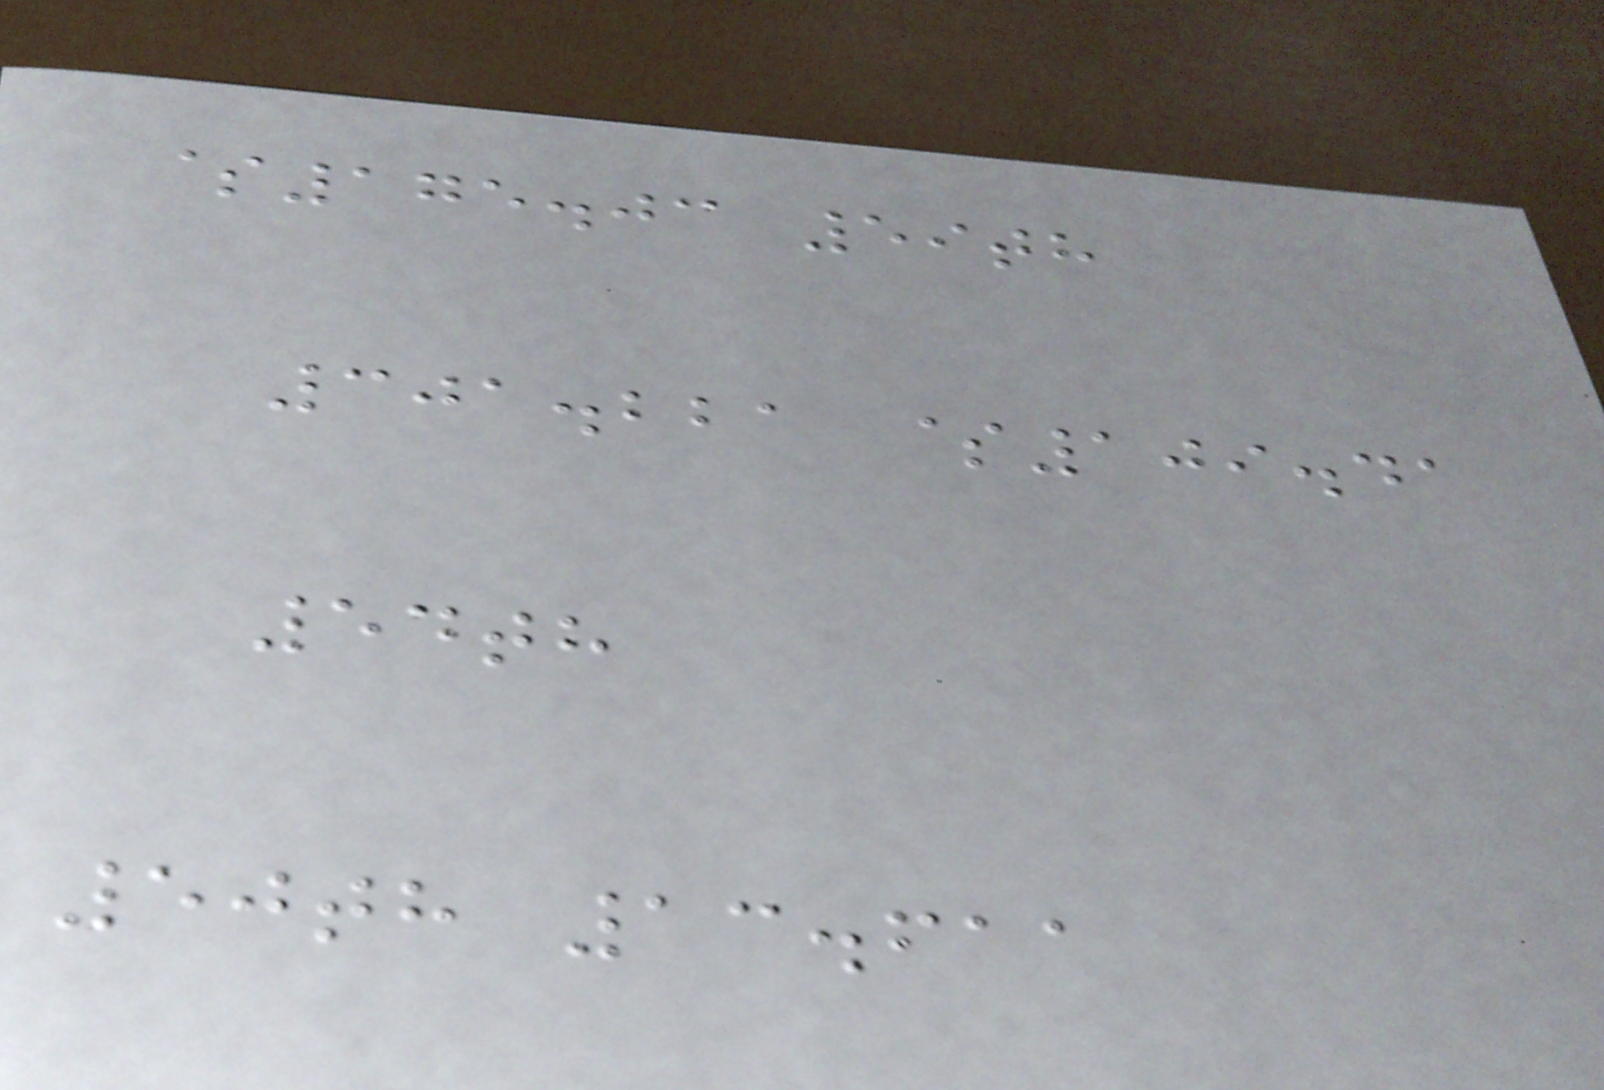$175.03 59th
301.221 $109.41
54th
50th 13.611
